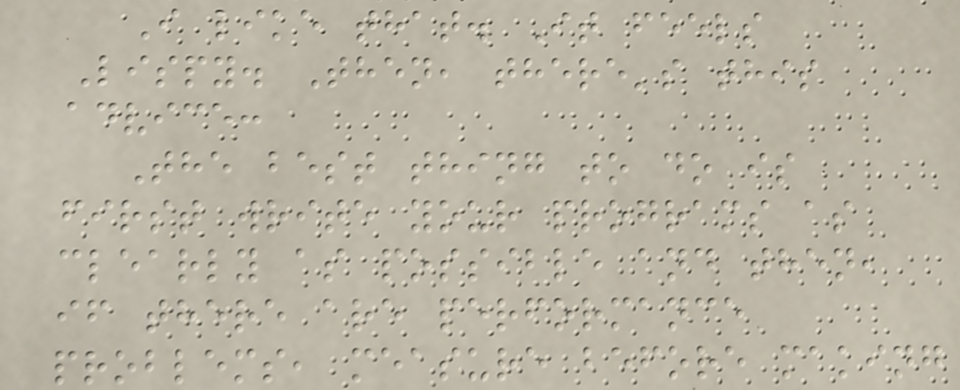I like that. It feels
Lispy. Then, there's this
advice:
The best thing to do is
first write your programs as
clearly as possible and then,
if there are performance
problems, measure before making
